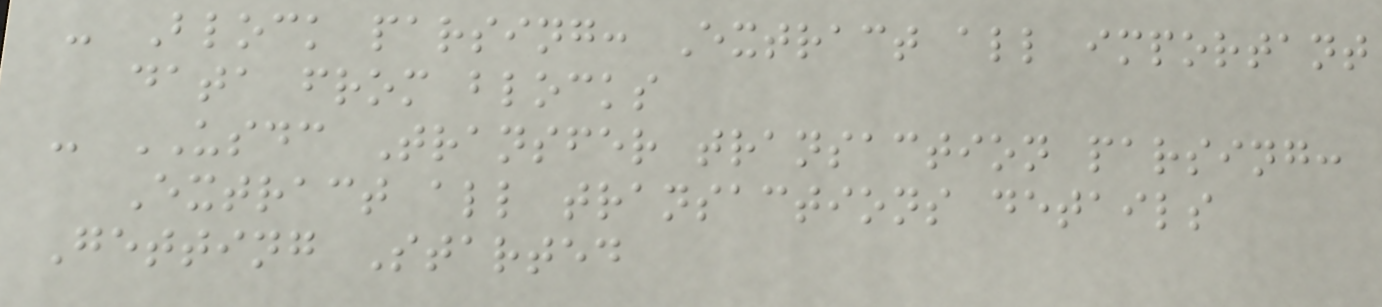- Block parsing: Extract all important
data from blocks
- USDC Transfer transaction parsing:
Extract all transactions details
Getting Started
